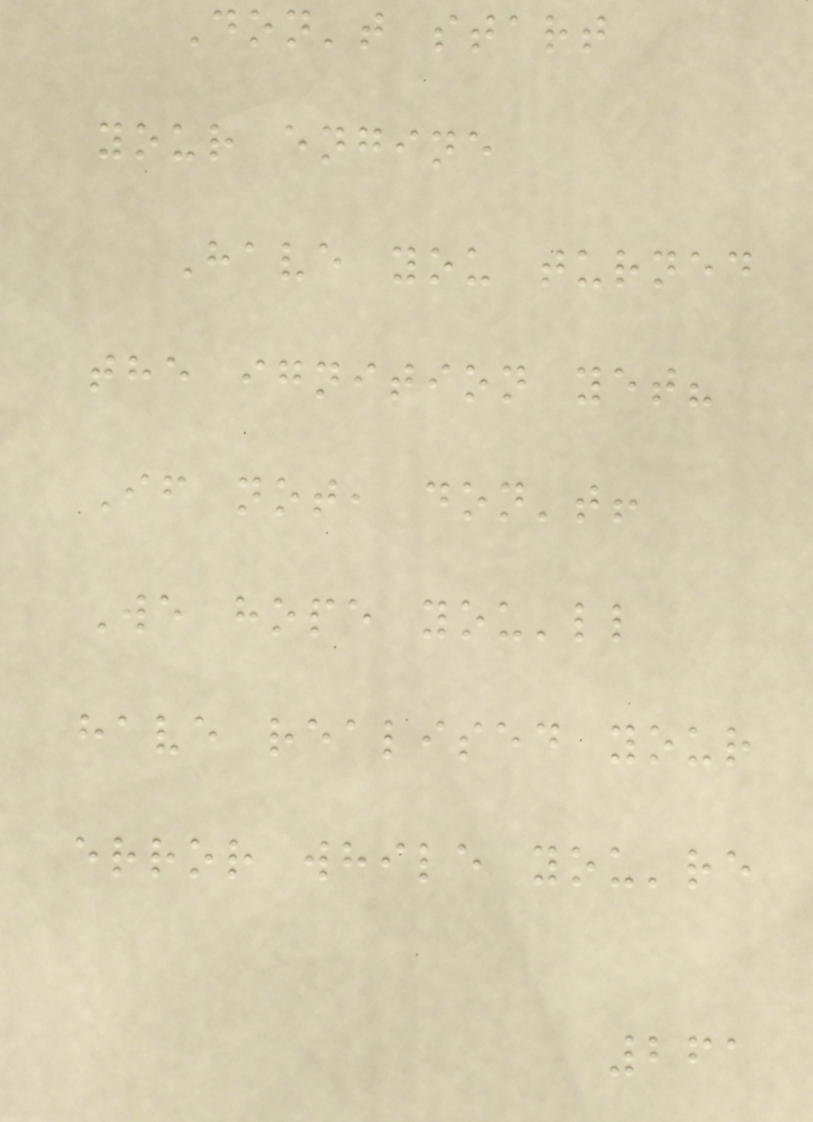Don't start
your engine
Have you turned
the ignition yet?
If not, don't!
We hope you'll
have realised your
error while you're
261
